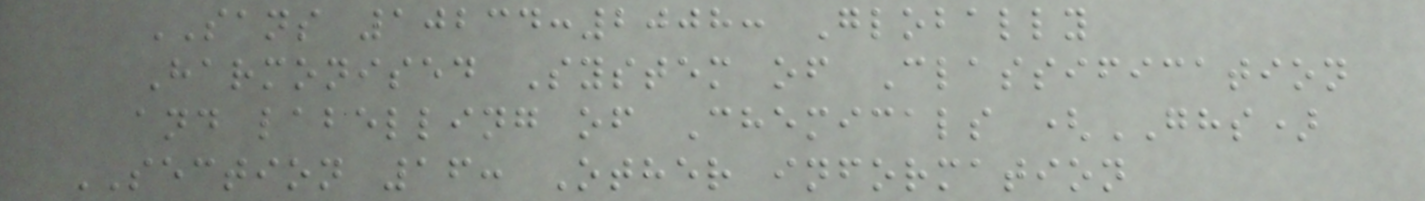SANS 10234:2008: Globally
Harmonised System of Classification
and labelling of Chemicals (GHS)
SECTION 16: Other information
